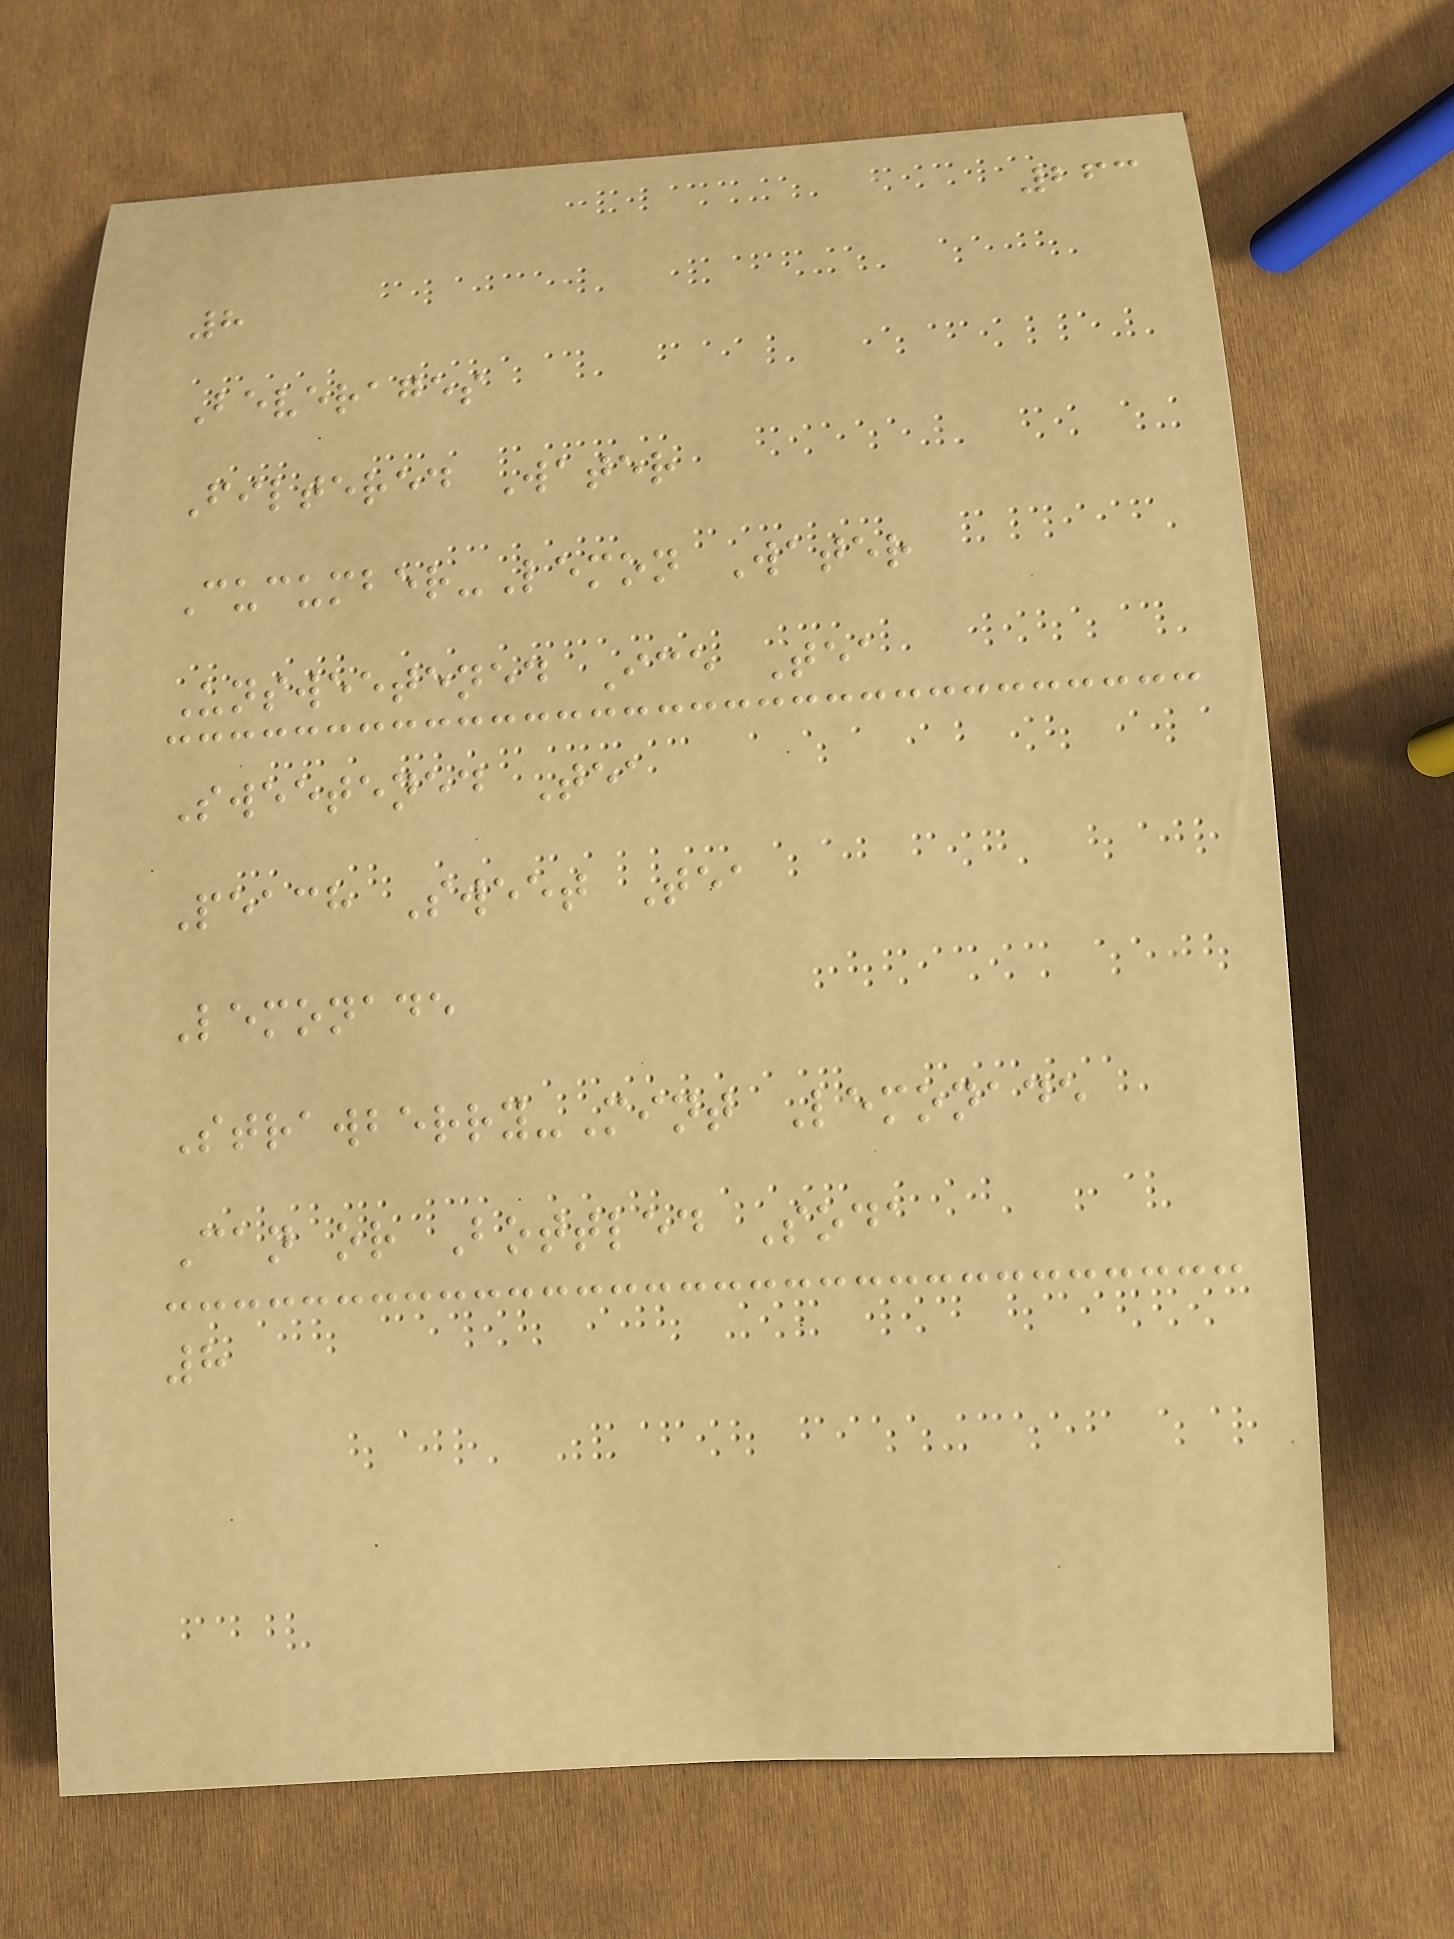263
8
Beverages
Filtered Water
Cucumber-Lemon Water
Unsweetened Ice Tea
Sweetened Tea
Peach Sweet Tea
Lemonade
Strawberry-Mint Lemonade
Can or Bottled Soda
8
